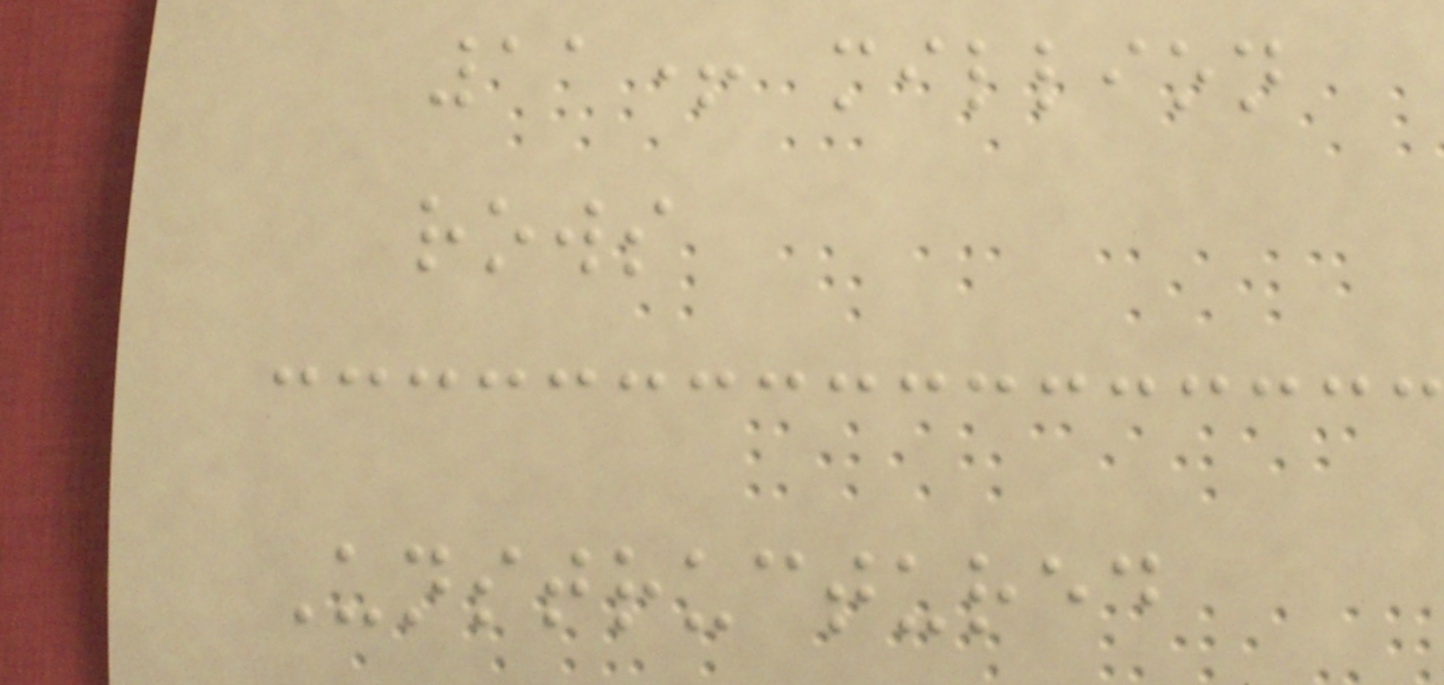11+ million
rows
Unstructured
